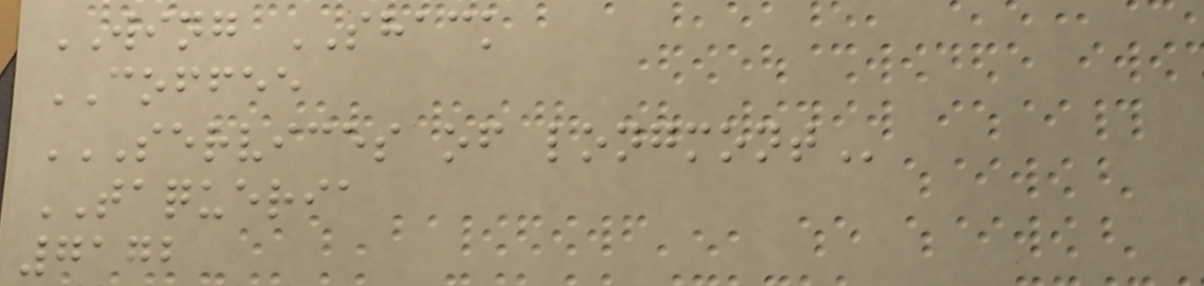WING SHACK
COFFEE
SERVICES OF LONGMONT
TAQUERIA
7172
